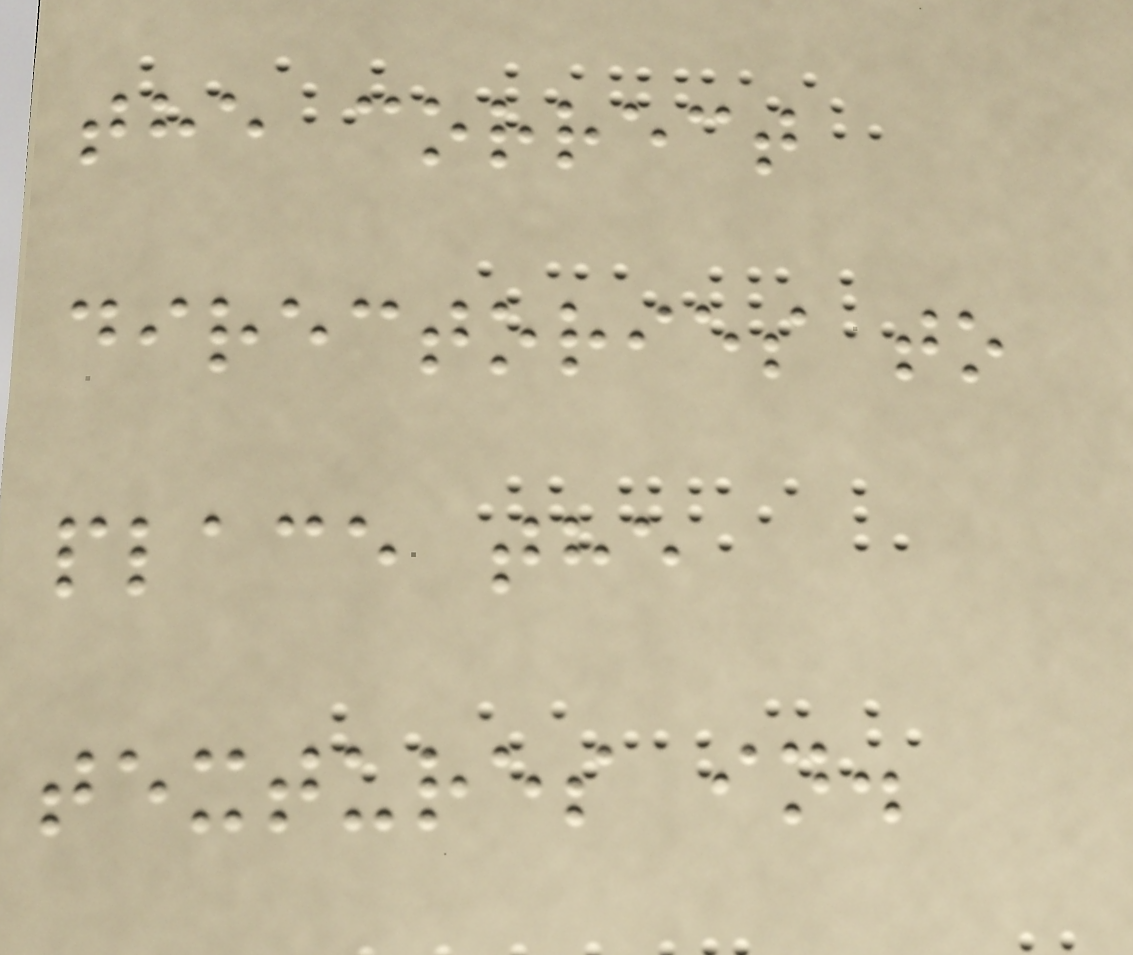the correct
directories to
place the
textures in.
